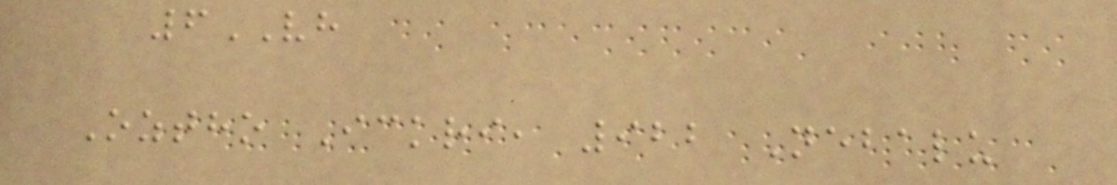6VH
Oztho Ickri, 922 Nebalu
